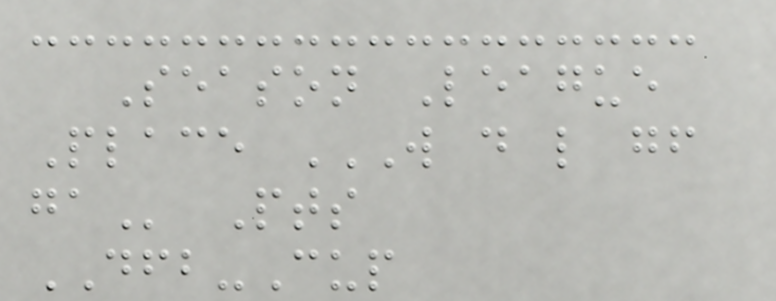Season League
Place W D L GF
GA Pts
DFB-Cup
